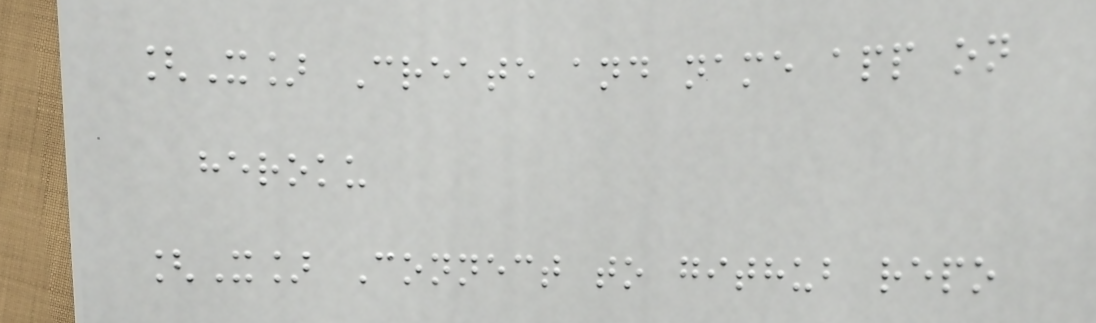[X] Create and name app on
heroku
[X] Connect to github repo
